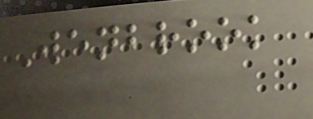Wenbrook
